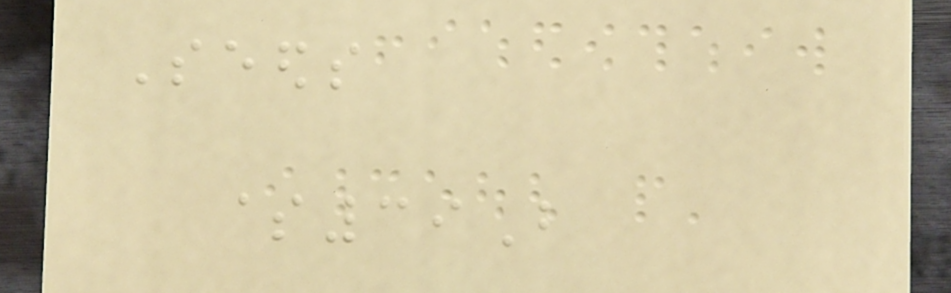Seeds
$39B
